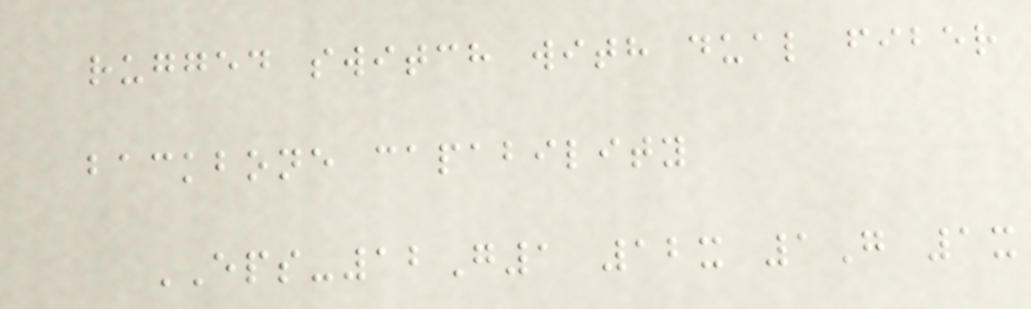rugged switch with dual fiber
backbone capability
EPS-12G1 12x 1G 1x
